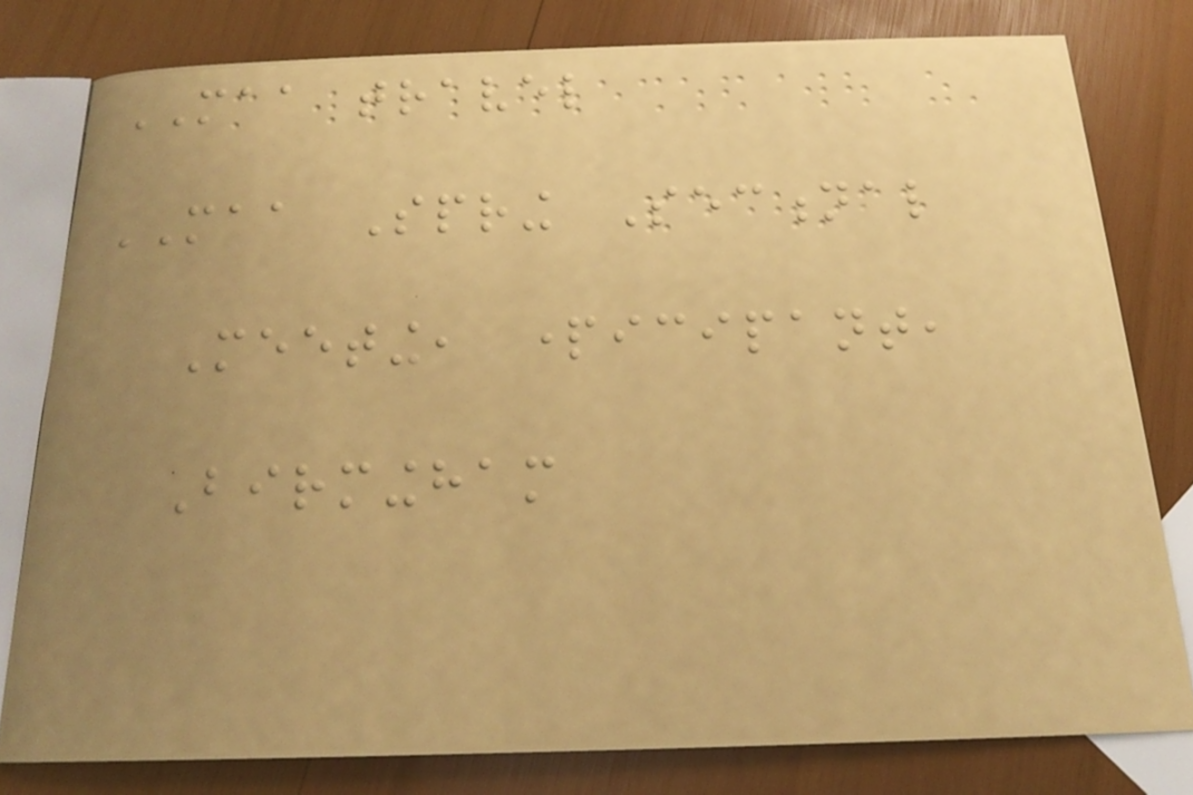MAA travel
MAA Spring Sectional
Meeting, participant,
Birmingham
